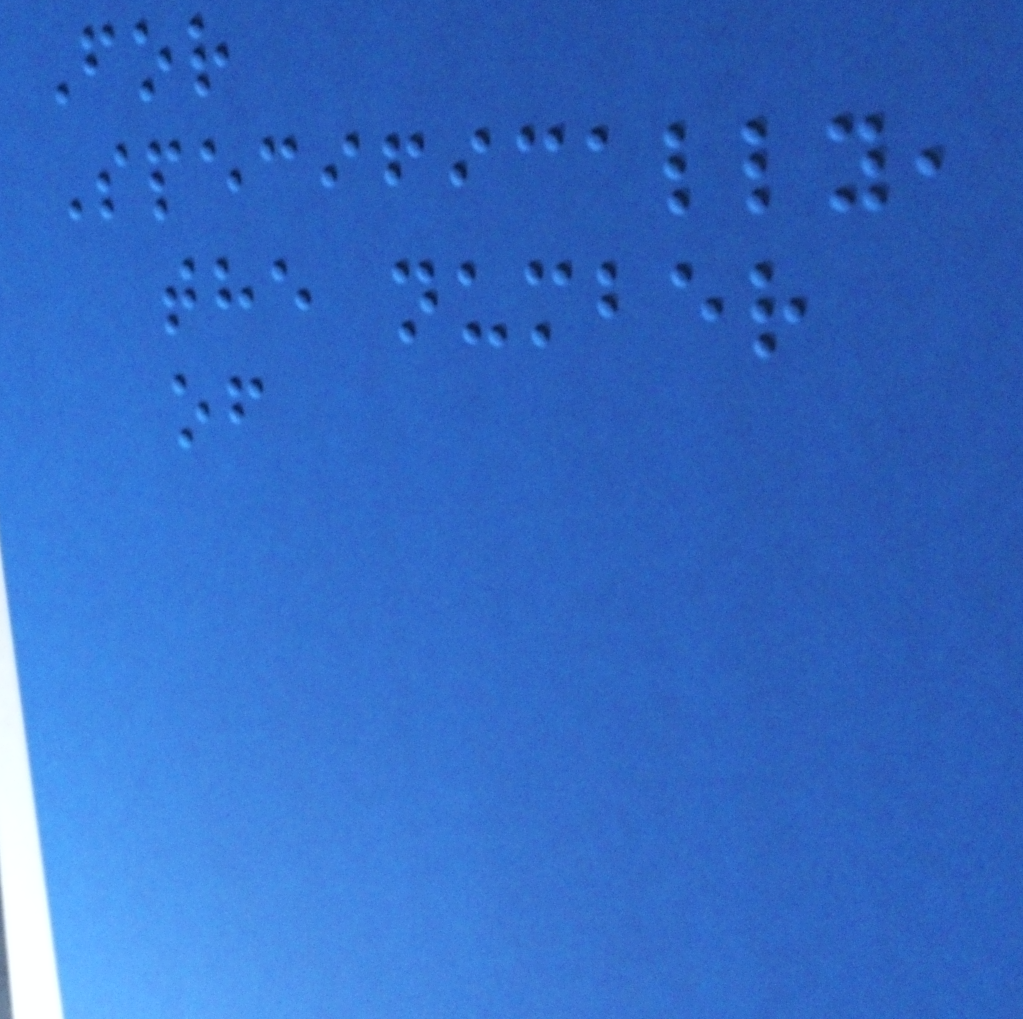For
Specifically,
the number
of
